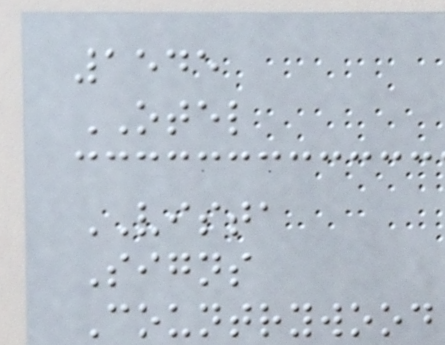1545
OTEL
VISTA
Signs
Countrywood
